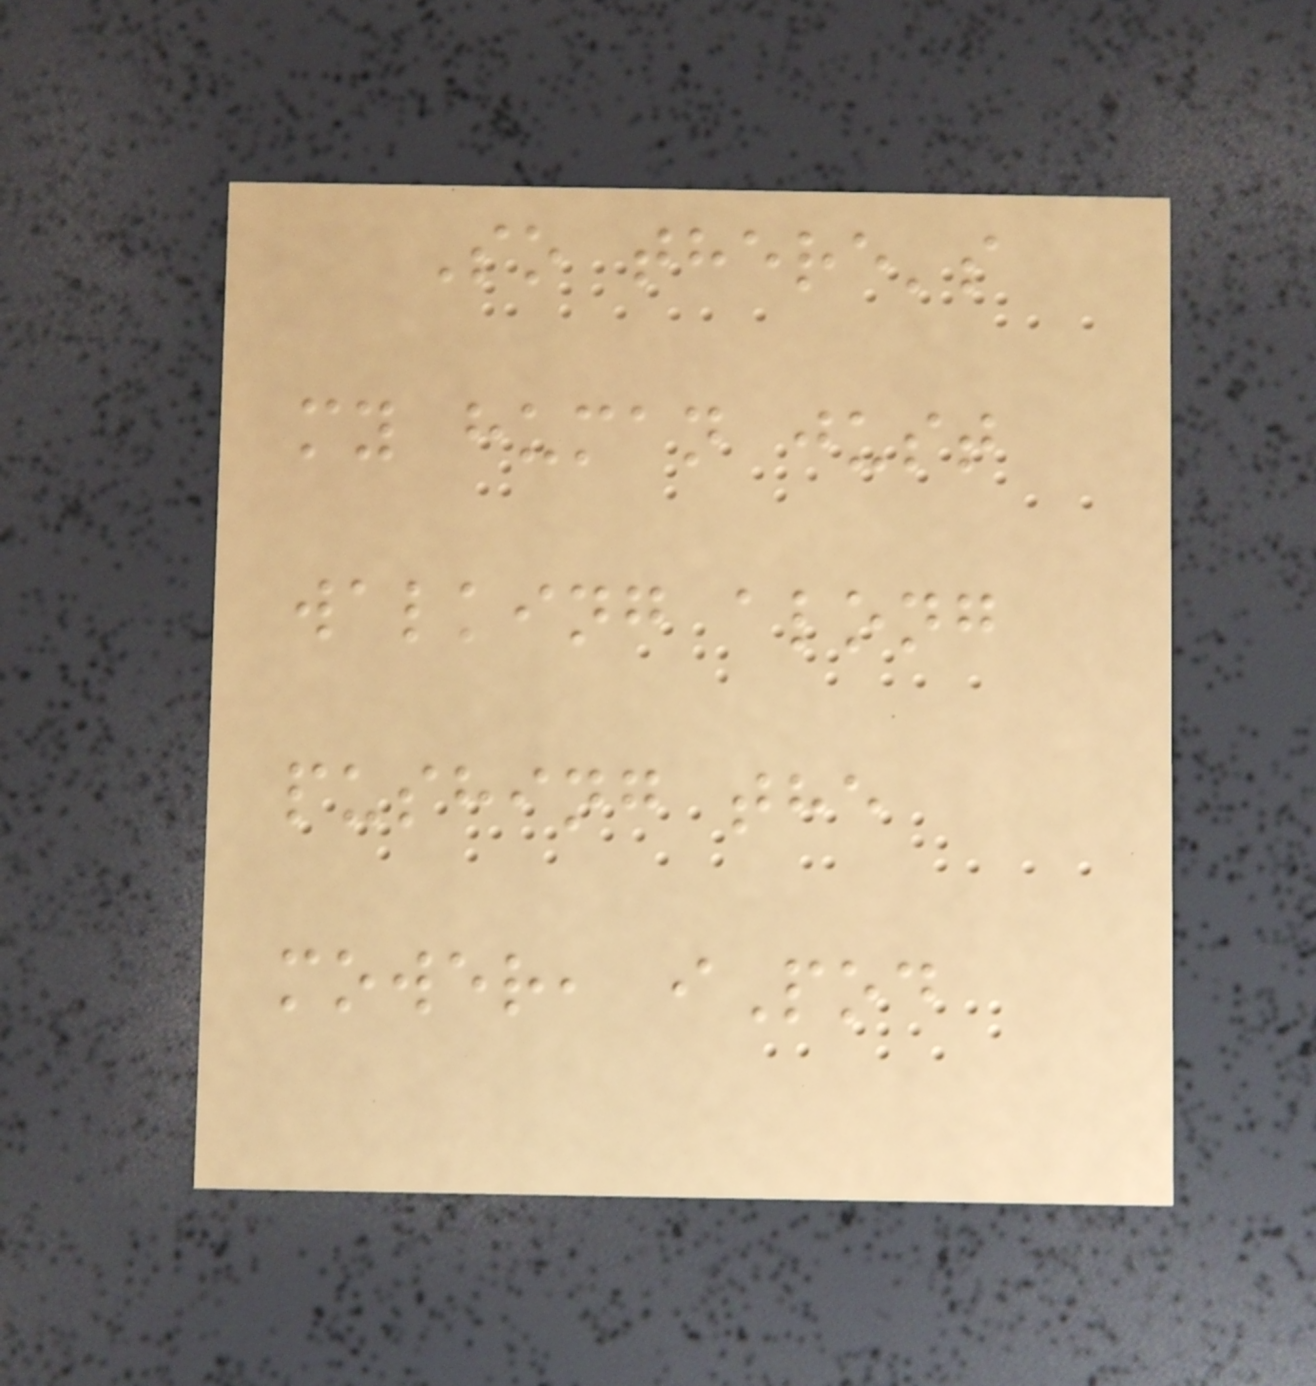So there's
my human just
walking along
pushing the
mower, iPod
